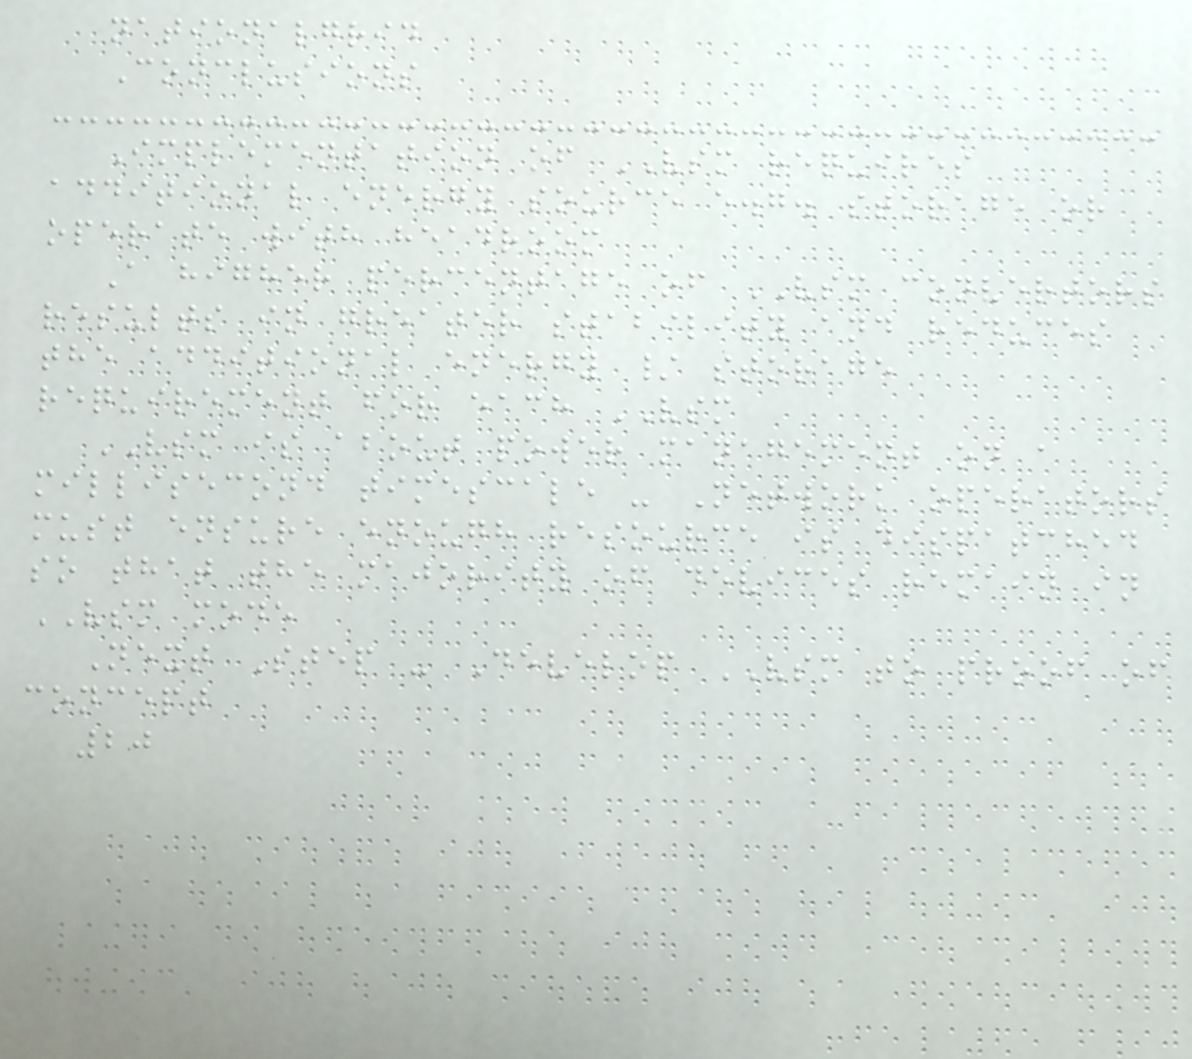nationalgrid
Conclusions
Implementation of VSM requires
additional energy source e.g. storage or
operate with headroom
A higher percentage of VSM convertors
results in greater stability and reduces
the additional energy / storage
requirement for each VSM
VSM is about power management on a
millisecond timescale - Network operators
must ensure enough resource is dispatched
so that the majority of devices remain in
VSM mode
Next Step - Develop VSM to proof of
concept
20
